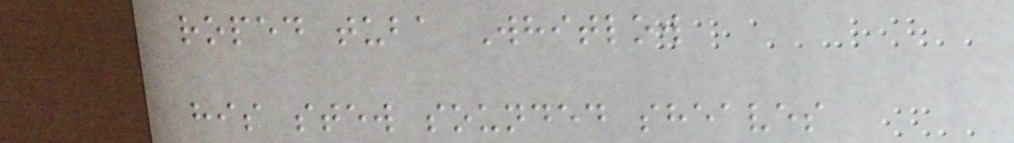roped tuba Whitlow
his stew sounded sheaves
